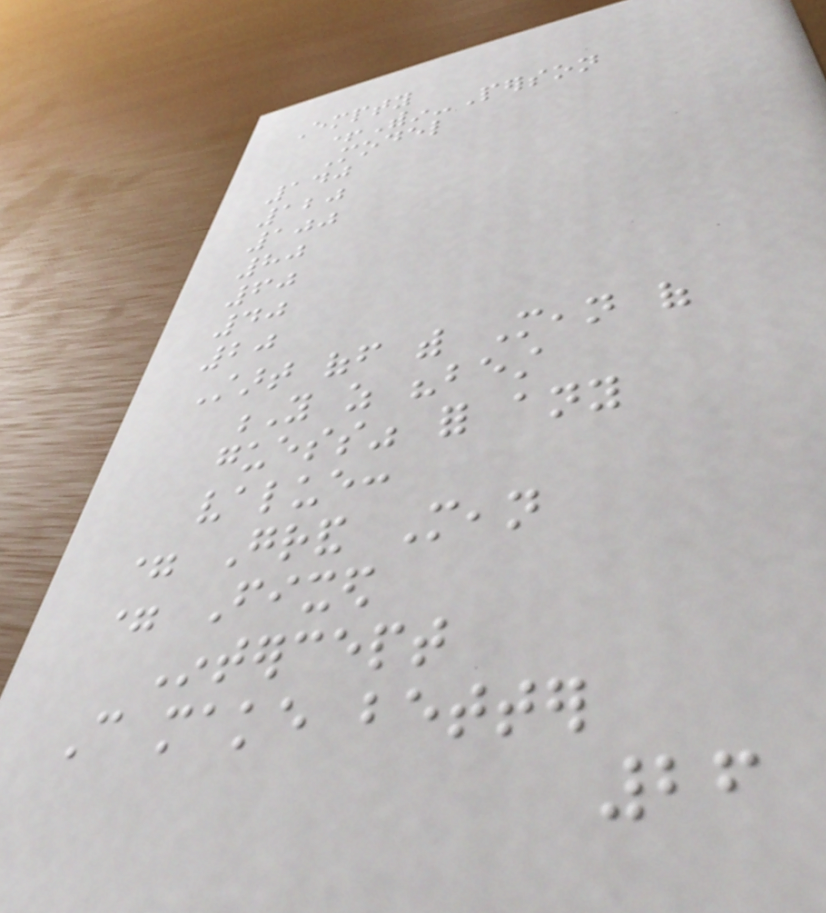Empty
+Within-Person
Model
140
120
100
80
60
40
20
Start off with Mean of
Y as "best
guess" for any
value:
= Grand Mean
= Fixed
Intercept
Can make better
26
